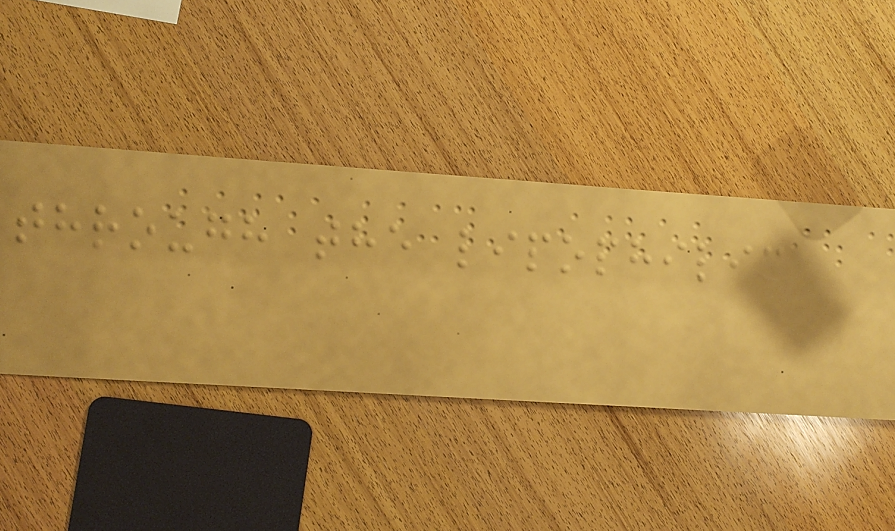through the lipophilic
